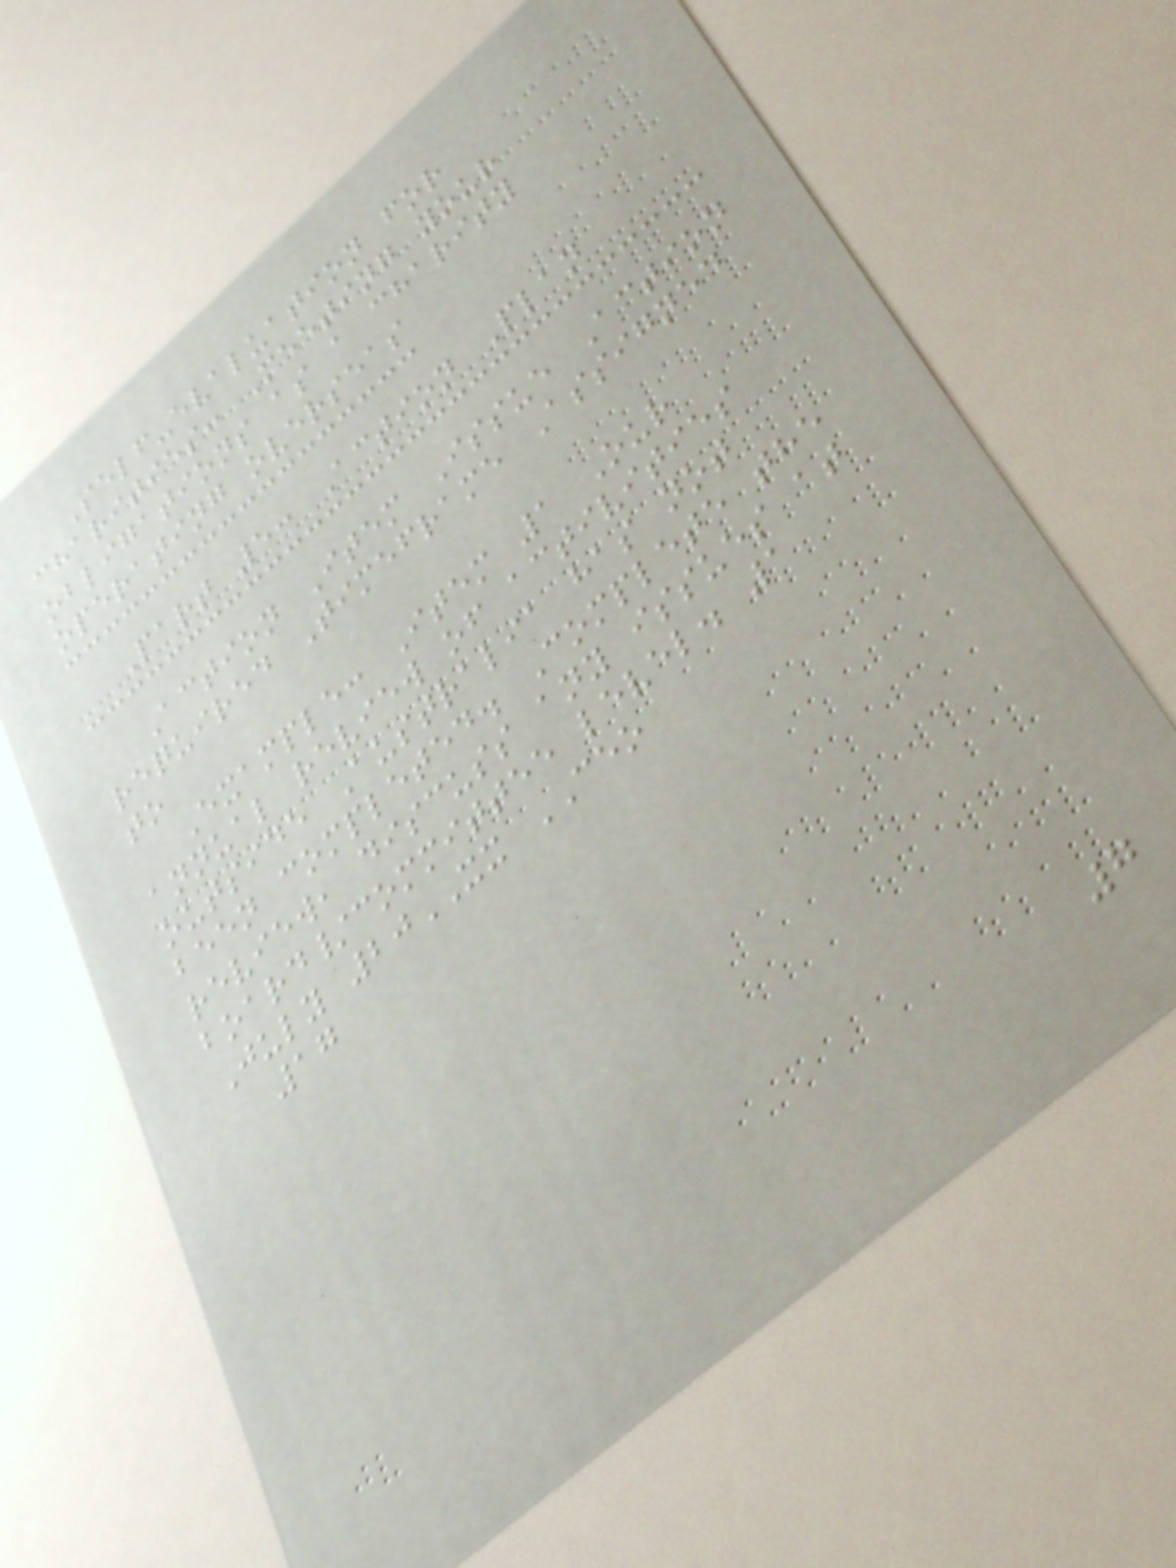Self-evaluation for
charities: Meeting your
obligations as a charity
operating overseas
Part 5: Action Plan
Action Item Issue Action
required Timeframe Assigned
to
Example: Item 1 Our
annual review of activities
outside Australia has not
been completed. Complete the
review, discuss any issues at
board/committee level. 1
July 20XX CEO
17
7
